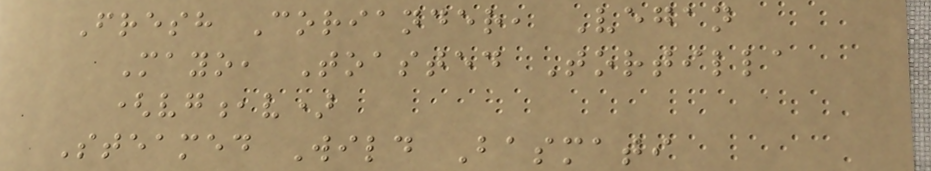Fresh Coriander, Vegan
Mayo, Toasted Tortilla
(vg,v)
Steamed Wild Basmati
